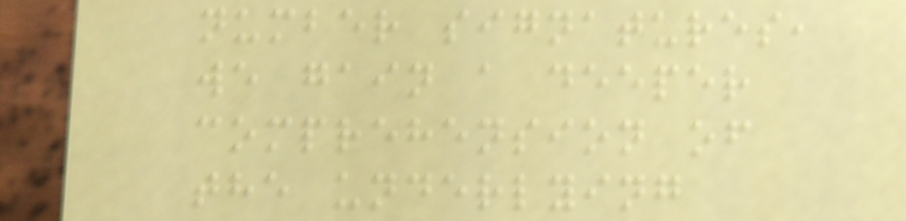number signatures,
we gain a deeper
comprehension of
the underlying
